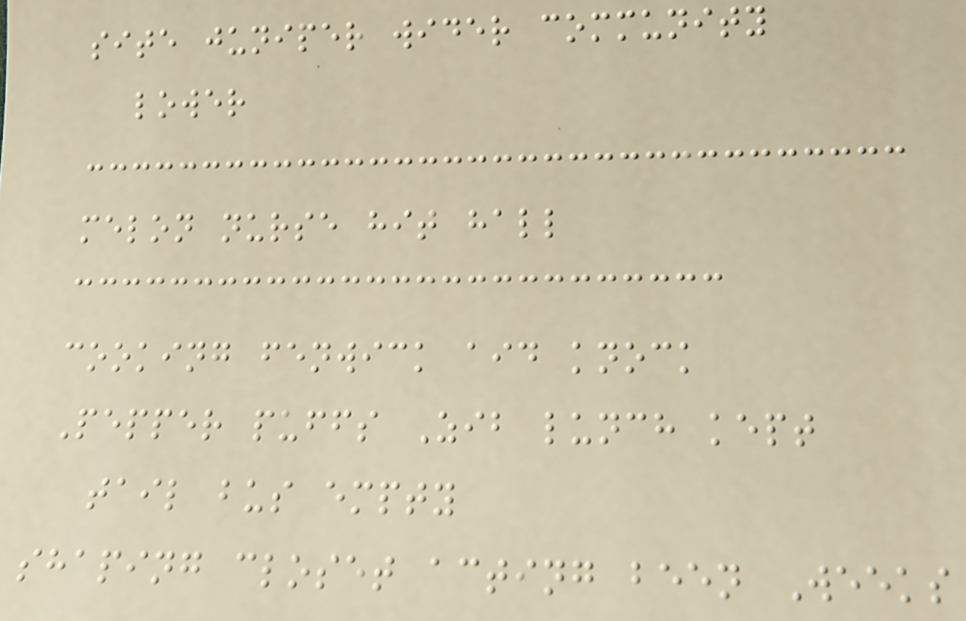site juniper wider community
lower
melon nurse hit hall
cooking fenwick aid knock
Pepper puffs Zib lunch kept
tail bus empty
shaping closet acting been Weeks
